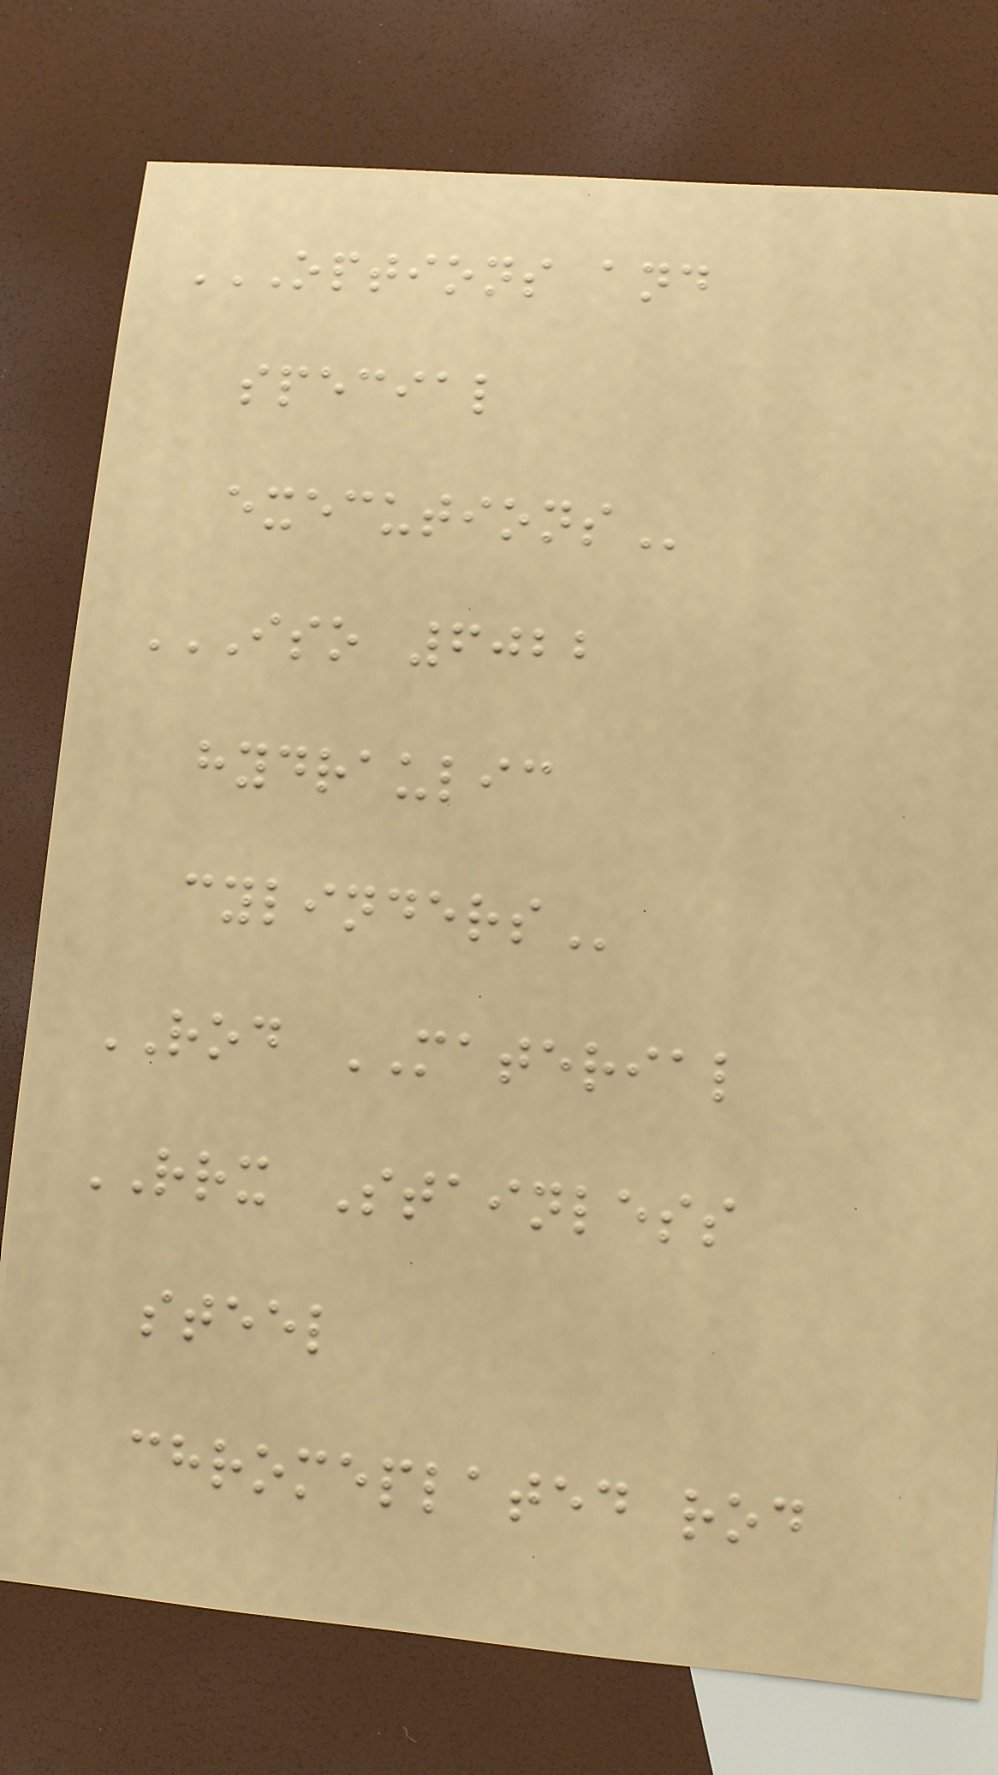OPTIONS AND
SPECIAL
EXECUTIONS
ISO 6022
HYDRAULIC
CYLINDERS
ROD MATERIAL
RRX Stainless
steel
chromeplated rod
